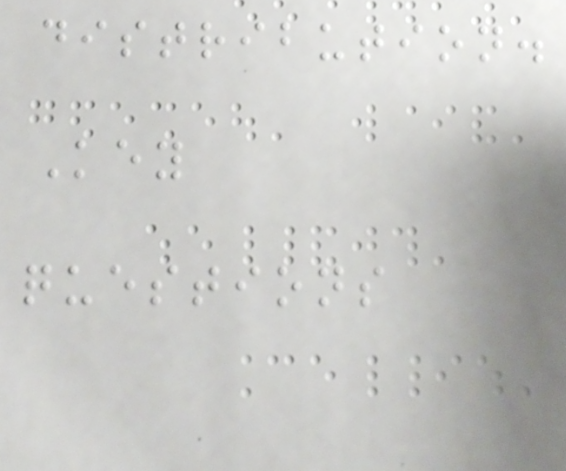distribution.
Key
questions
